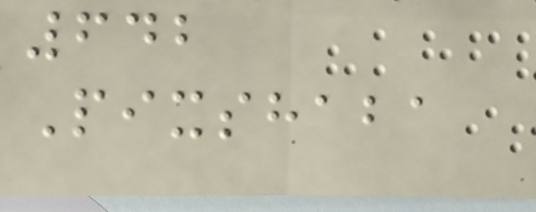642
Pixshaba
